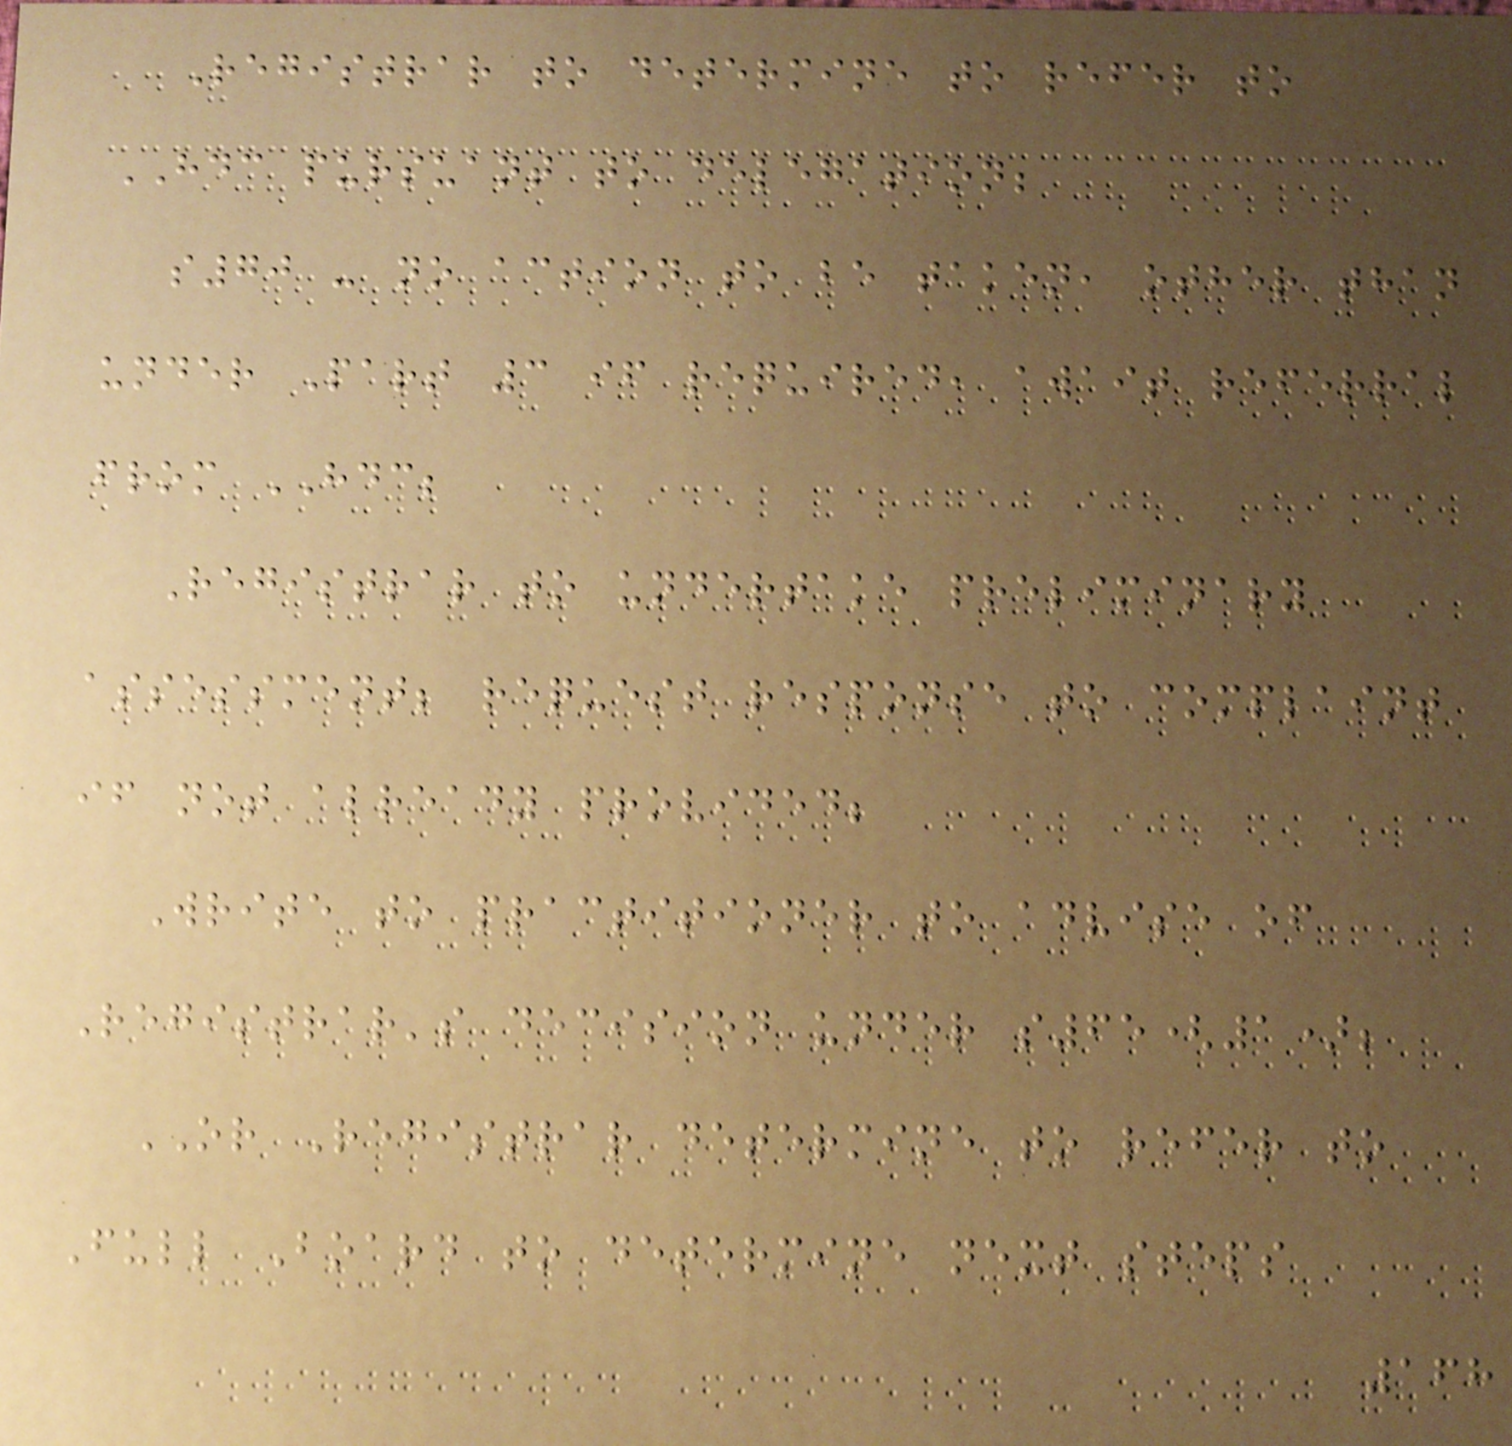Registrar to determine to refer to
HDC pursuant to delegation;
s70 - no action to be taken, other than
under Part 3 if required, await referral
from HDC;
Registrar to undertake preliminary
assessment; request response to complaint
if not already provided;
Write to practitioner to advise of
Registrar's decision under s65(1);
OR Registrar determine to refer to
Full Board to determine next steps
168
